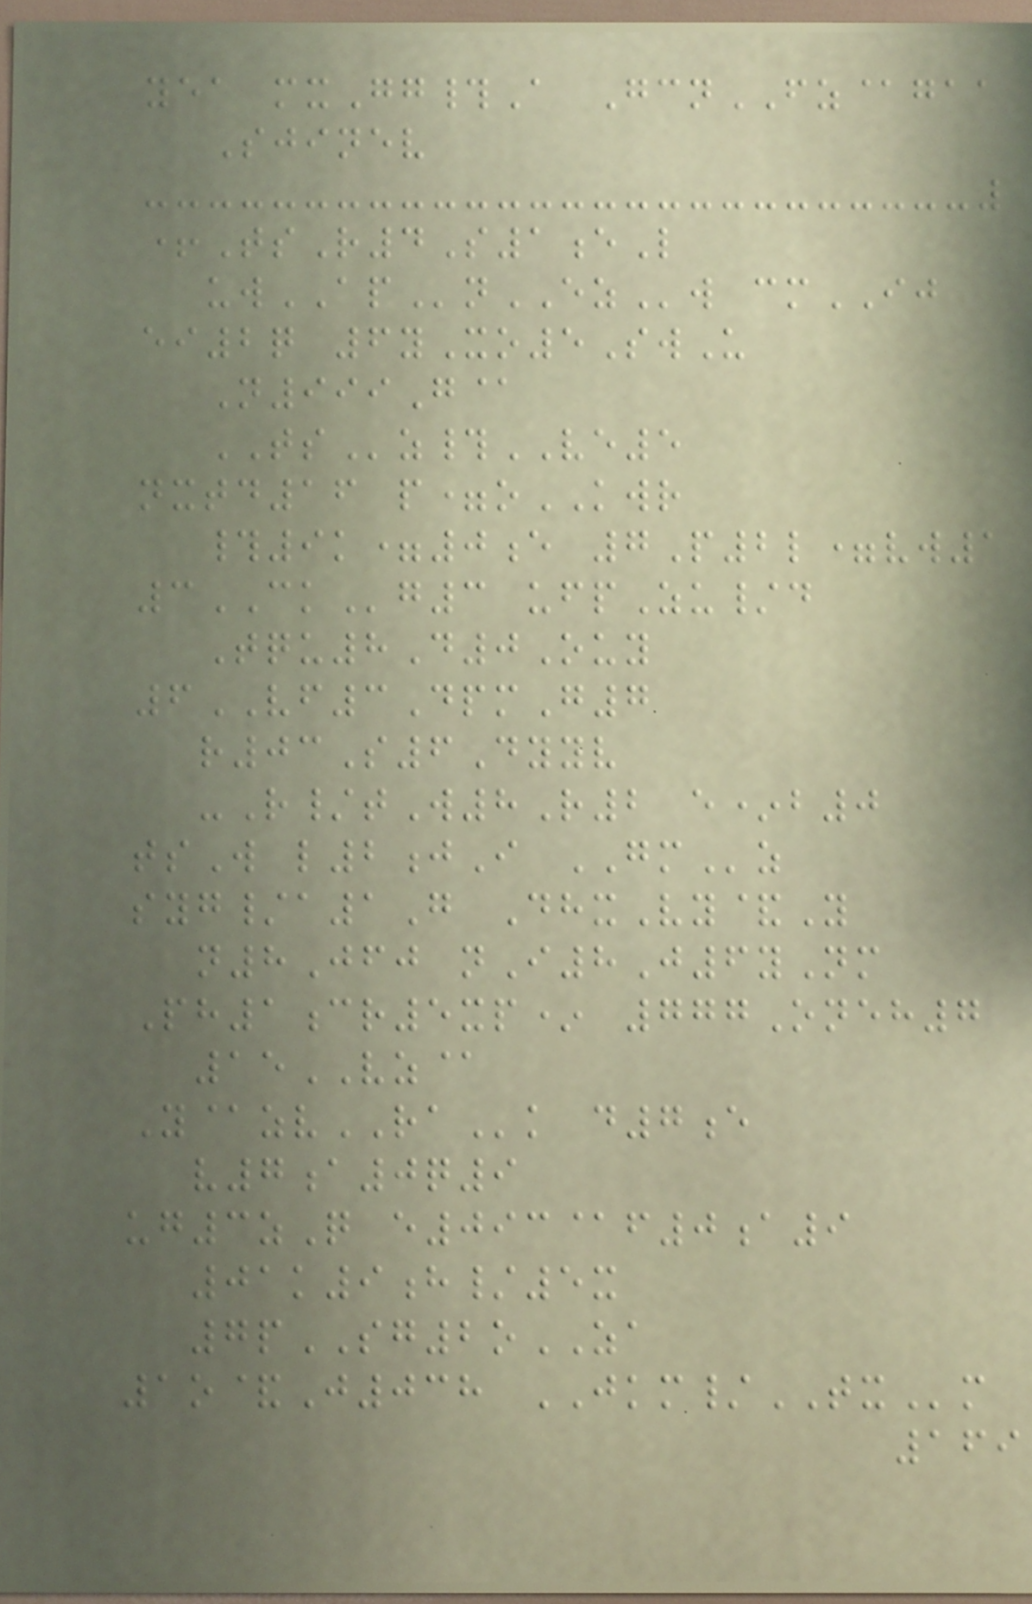yea mxGg#A GcnFZ@gaa
Sjinev
+TsR4S1eL
uwAPnEZw cmIJ
ei2q 6yXo5SwU
N999G@
TSz#VE5
nxtd16 p=oKWR
#9k=0e 7P2l=vw1
3CKg3 ufpZu/d
Tqu8D0Ouy
6VF3DpmG7
r03S6Dyyv
-R/tW8R2 e*b0
tsW l2jI GMz
syg/a1G DhxVy&Y
n8Jfj nI8J6yNm
Ph1cr5xp* 777Oneh7
15VZ@
Y@zvRAk d7e
v7a0q9
ug3zQ e093@f0a9
01k9h/5x
7pSG2oZA
1o&J038 JKM/TXm
169
